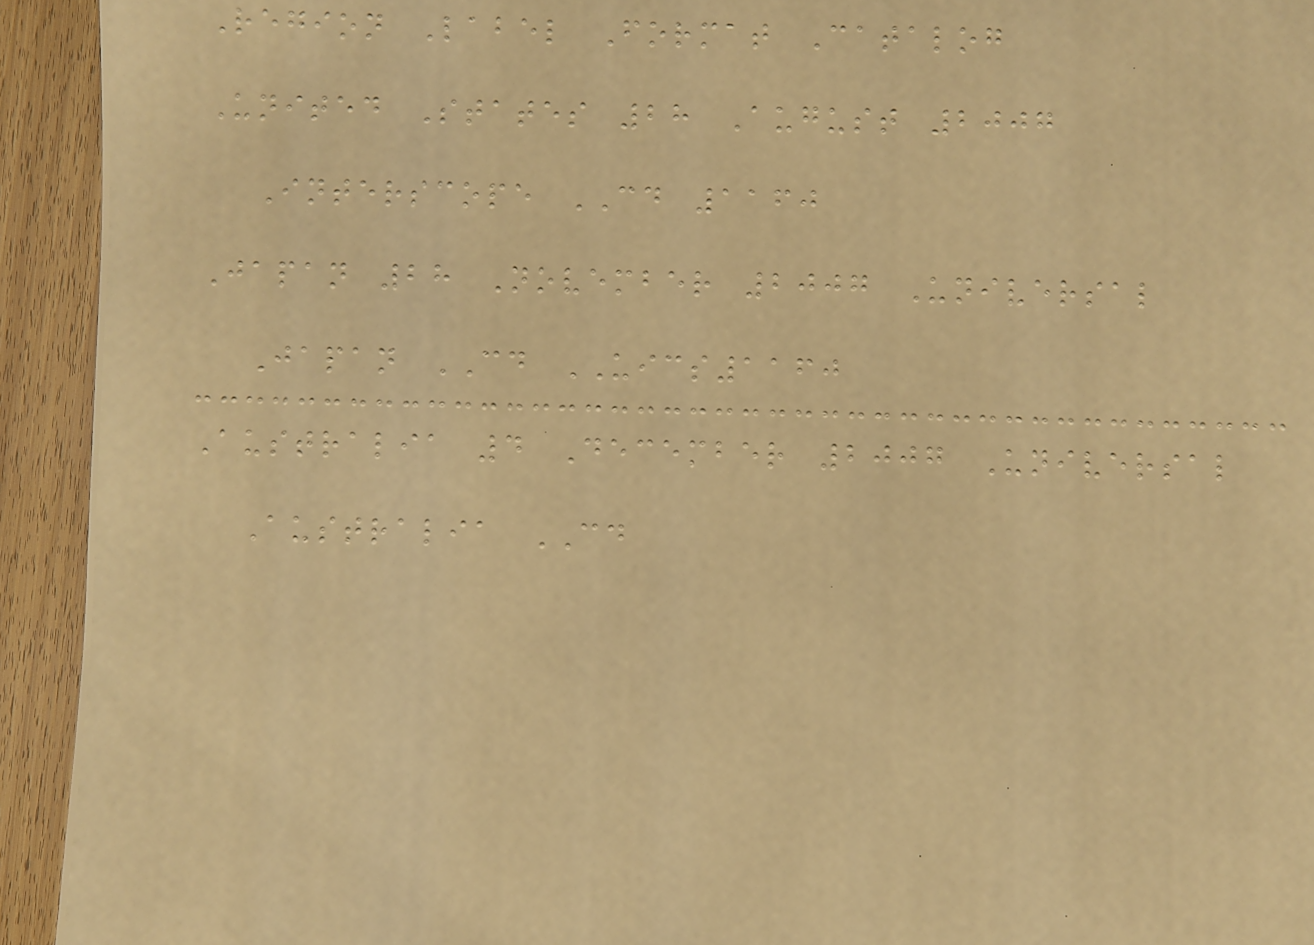Region Label Format Catalog
United States 28 August 2007
Interscope CD 1160
Japan 28 November 2007 Universal
Japan CD UICS1160
Australia 4 December 2007 Universal
Australia CD
